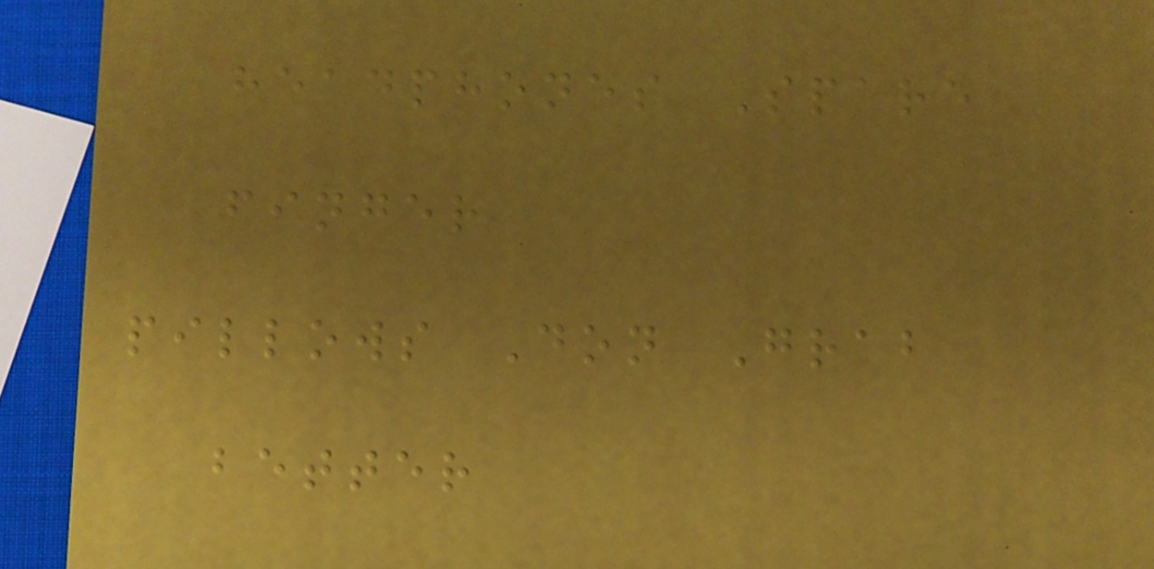headphones Spare
finger
pillows Don Grab
better
